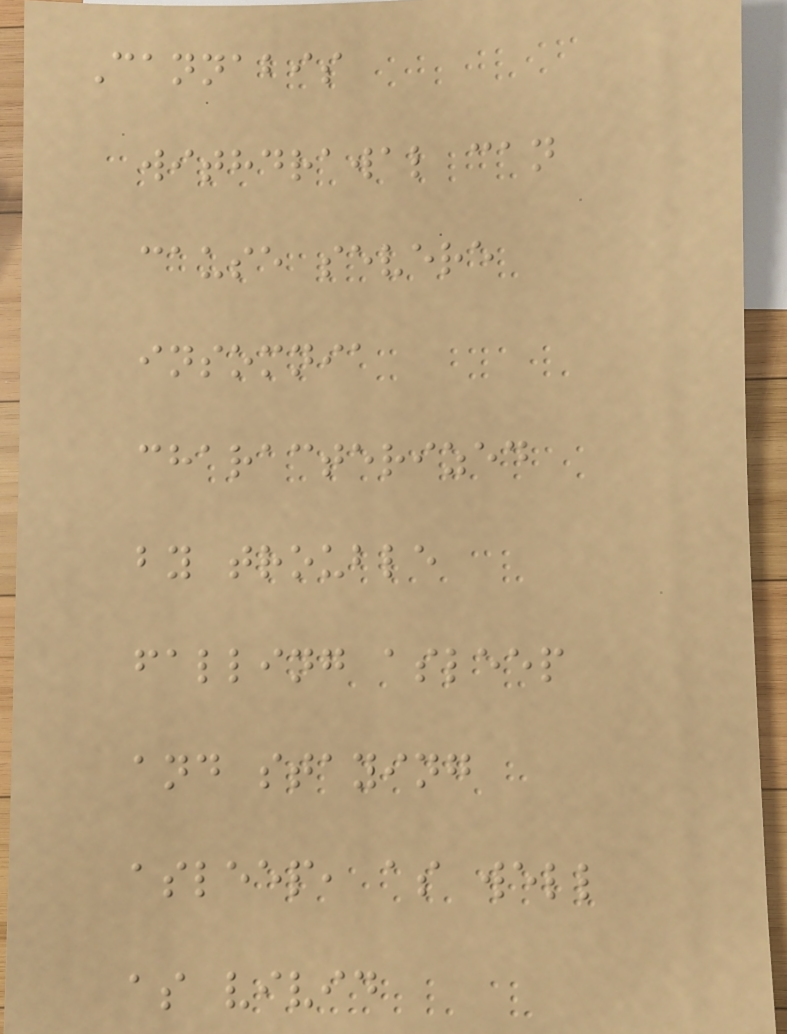Cannabis
withdrawal can
cause severe
insomnia
characterized
by trouble
falling asleep
and staying
asleep, as well
as vivid
